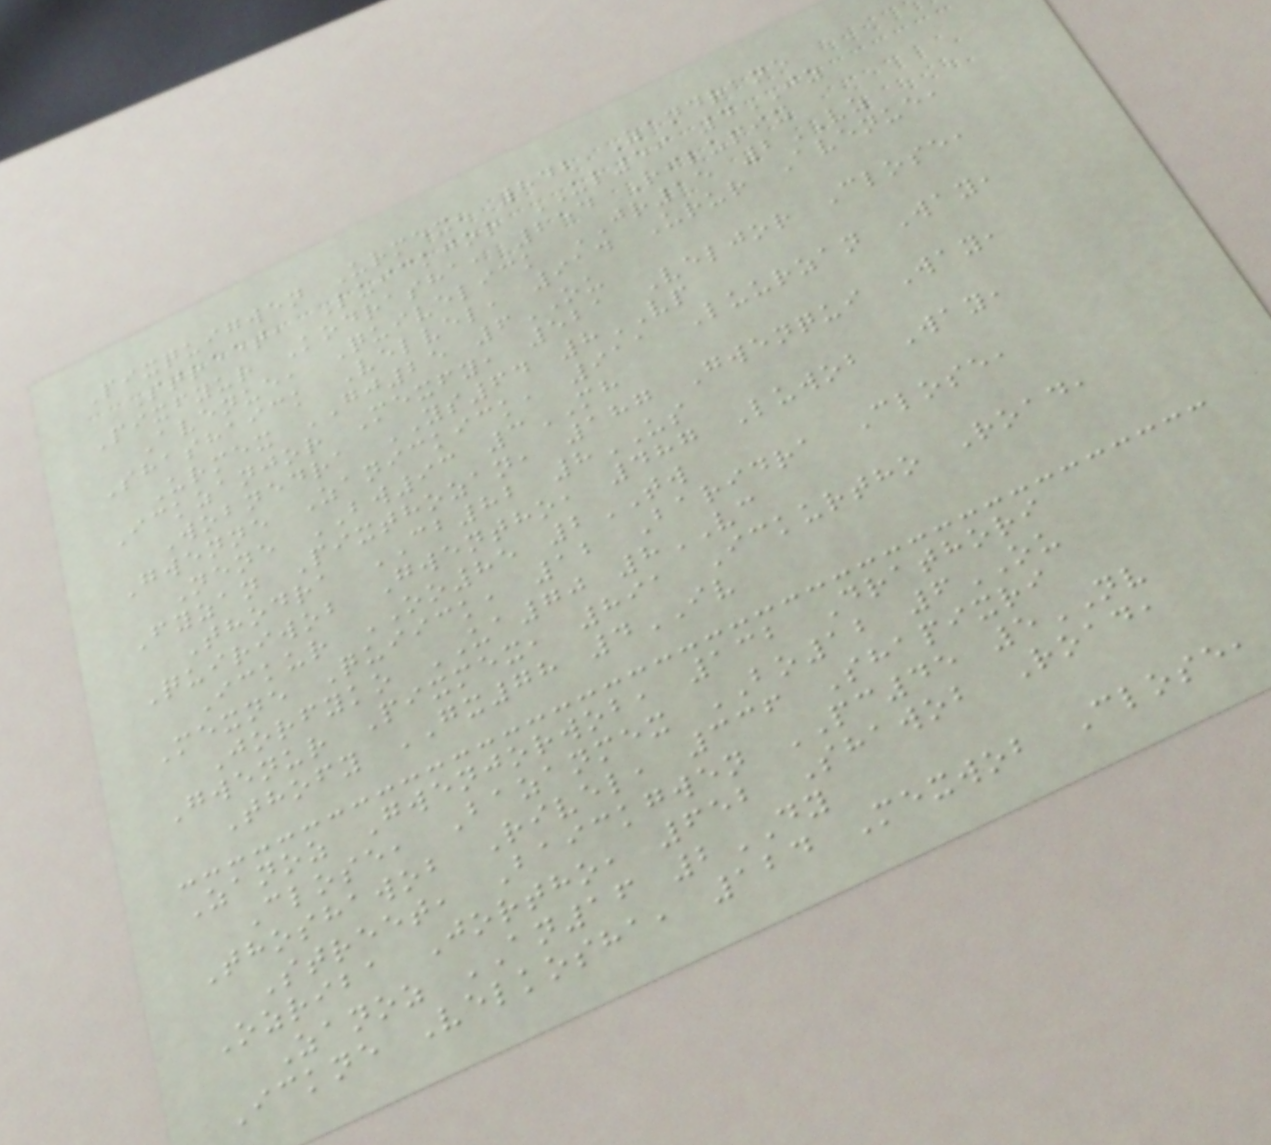Pixquigwen Urmex, 842 Zandrane
Street, Luickjor UL59 4JZ
Pixfyur Kodrasha, 254 Rilupix
Avenue, Quivelick JR15 2VZ
Shashaick Velvel, 914 Urur Avenue,
Urmex GJ25 6OU
Ickzanjor Mexfy, 521 Veljor Close,
Wobnedra YS64 8VP
Gwenne Zanickick, 911 Luurzan Way,
Nene BW93 3MH
Fyzan Pixthozan, 187 Gwenqui Way,
Thodra CB82 8US
Quiriwob Gwentho, 487 Luwob Way,
Ickur OO85 2TW
Mexne Quiick, 12 Baridra Close,
Jorfyko UA70 8VC
Gwenur Pixmex, 891 Ickurtho Road,
Thofy GX78 4IV
Zanoz Gwenjorwob, 132 Drathori
Close, Bazanmex BO12 6OU
Thoshawob Rivel, 336 Shapixri
Street, Baickgwen PC45 5NV
Ozriba Jortho, 652 Shawob Road,
Zanoz AN16 2DY
Ickne Velkosha, 124 Mexwob Close,
